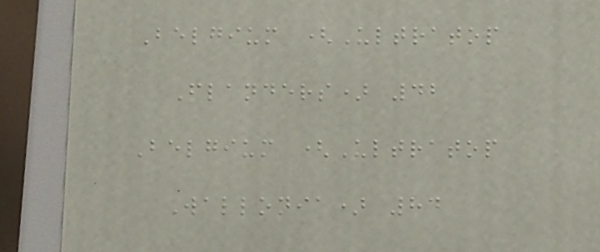Belgium (Ultratop
Flanders) 42
Belgium (Ultratop
Wallonia) 84
